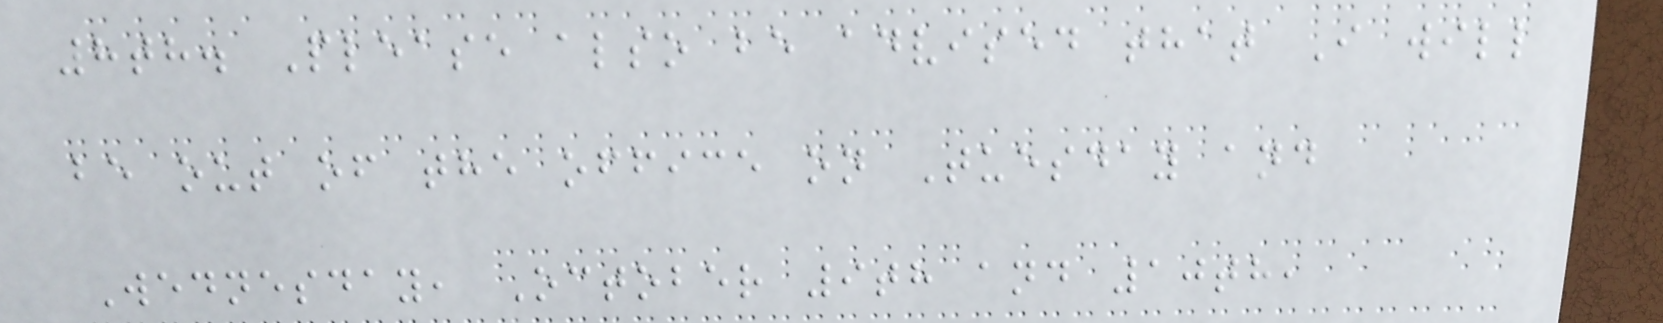8th. Please also be advised that I will
be out of the office on Tuesday and
Wednesday, October 9th and 10th,
